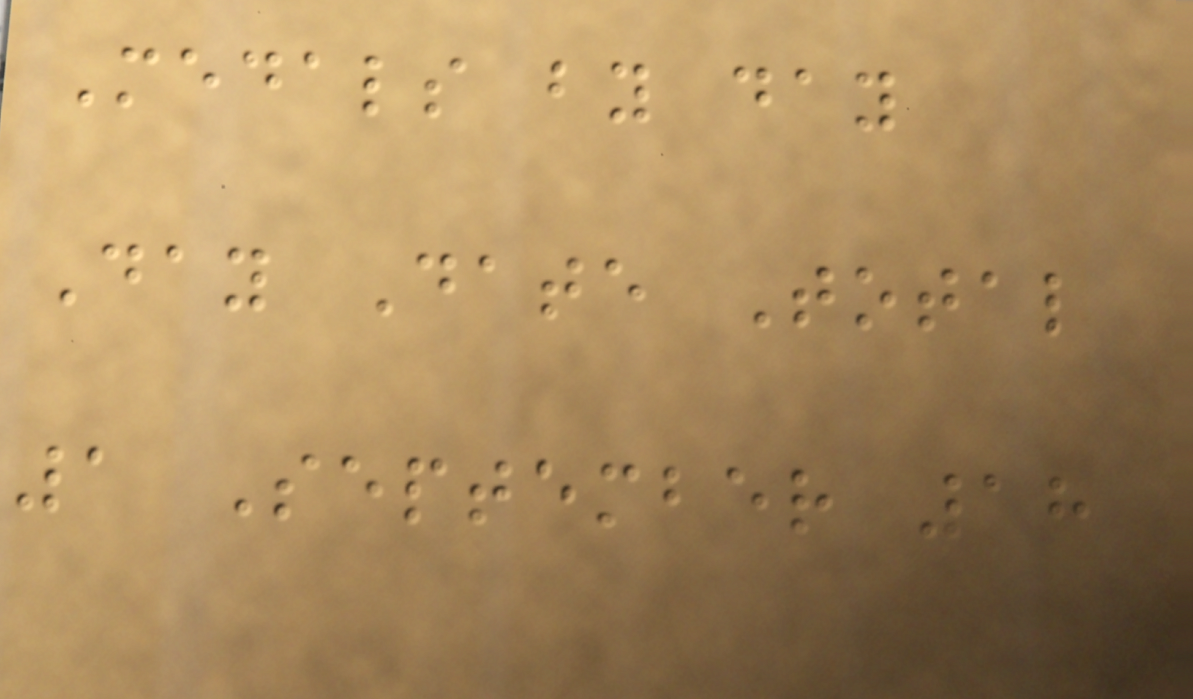Medals by day
Day Date Total
1 September 18
